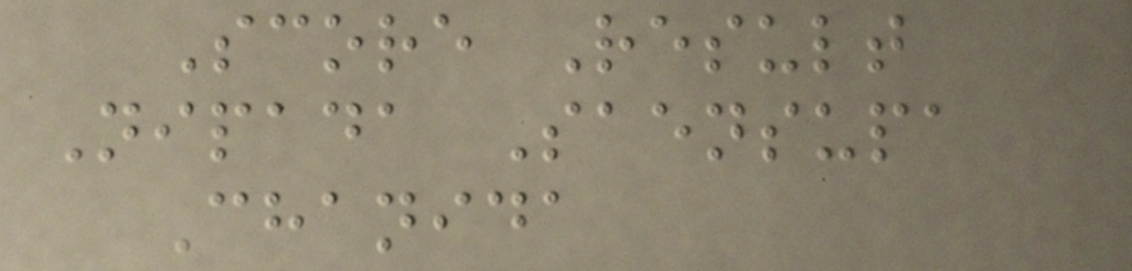Score Result
Nipada Saensupa
Chanida
